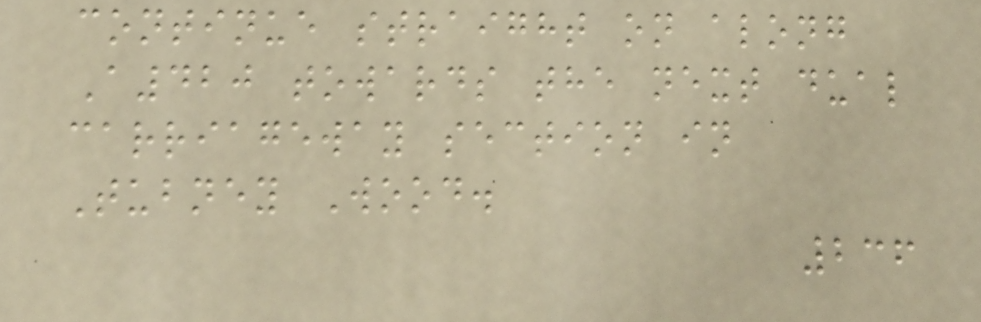continue straight on along
A420 towards the next dual
carriageway section in
Tubney Wood.
236
